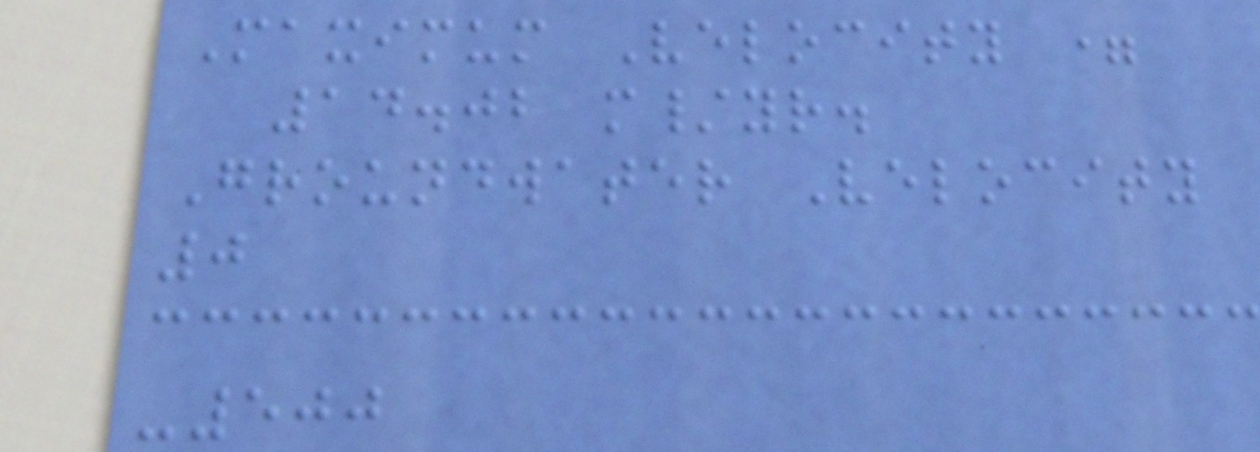Maximum Velocity =
14.02 m/yr.
Groundwater Velocity
0
-500
